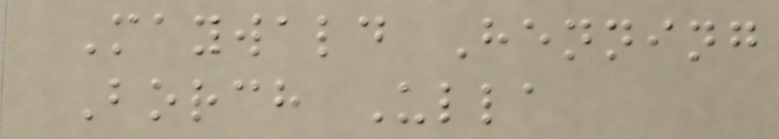Maywald Henning
Borch Ulla
